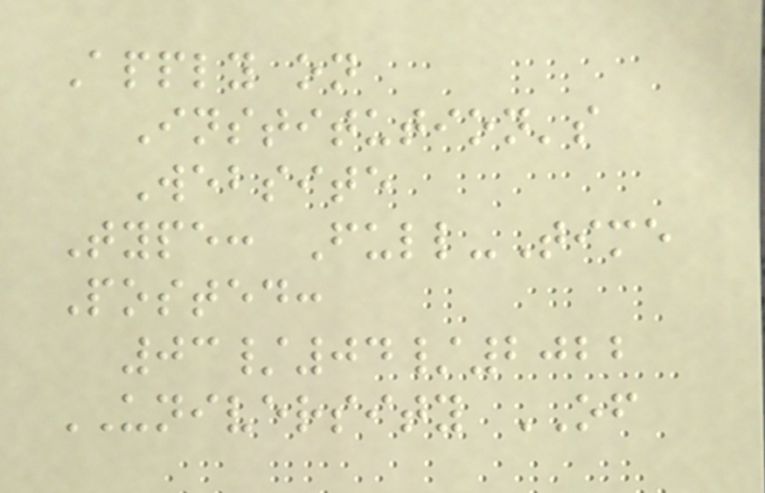Apply on
Institution's
Website
Type: Full-Time
Posted:
03/04/2022
UNIVERSITY OF
